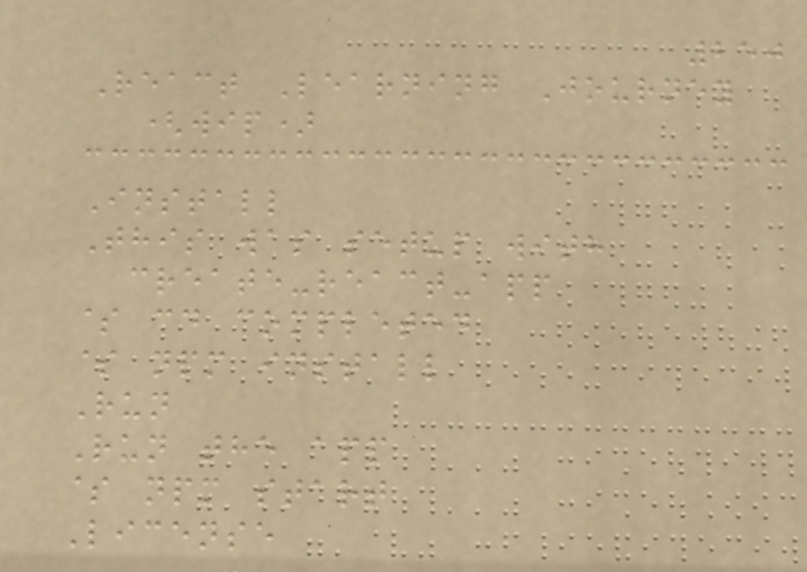250
React Learning Journey
(wip)
Install
This was setup with
create-react-app
$ cd completed
$ npm install
Run
Run the app
$ npm start
License
